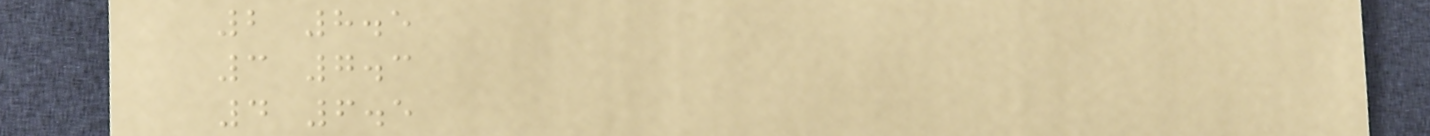2 8.5
3 7.3
4 6.5
